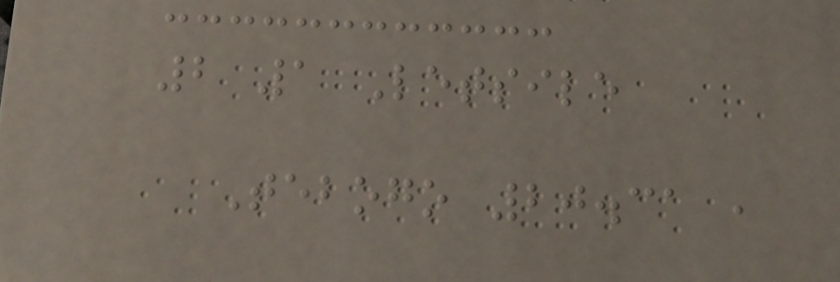2 1 Letsile
Tebogo 20.31 ,
